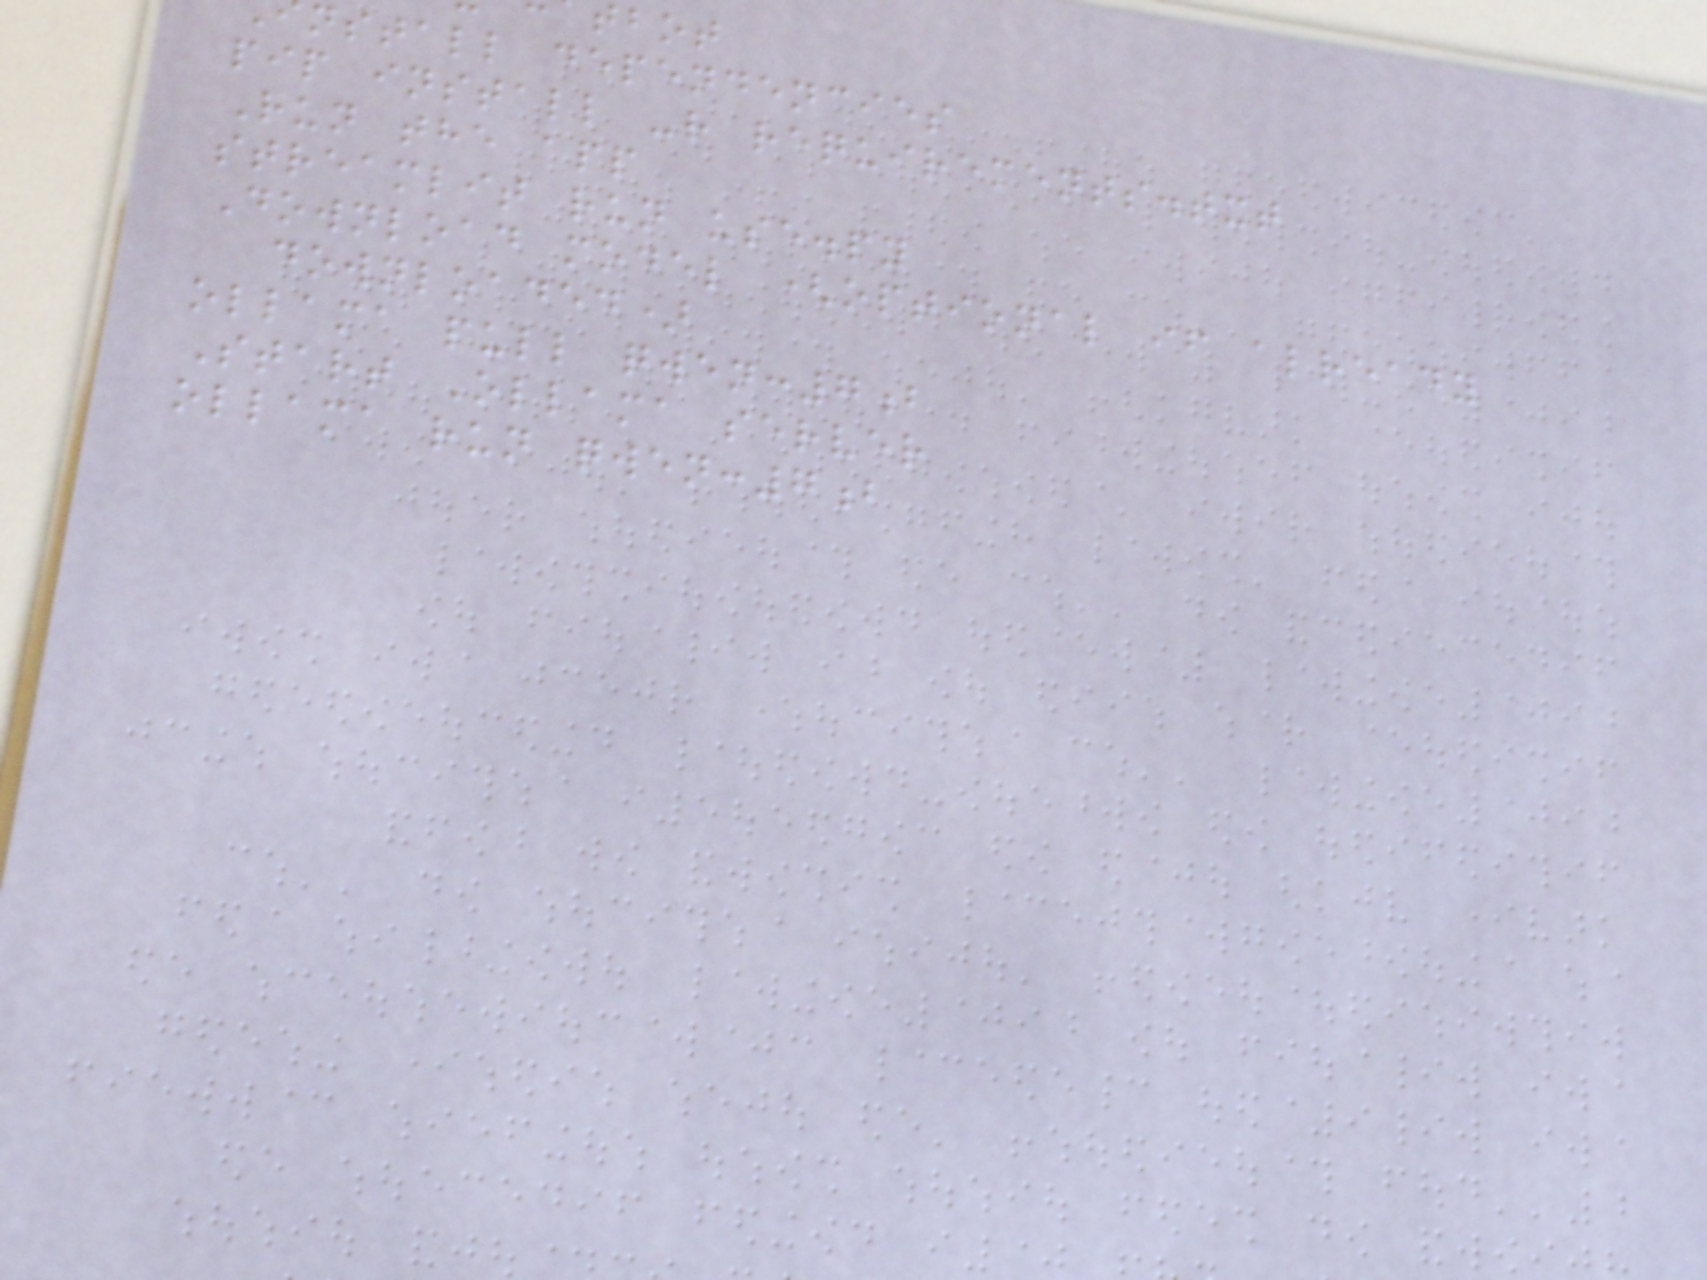tbot
nstall dependencies
pip install -r requirements.txt
Run the app
streamlit run use.py
Download model (optional if already
downloaded)
ollama pull qwen:7b
Start Ollama server
ollama run qwen:7b
